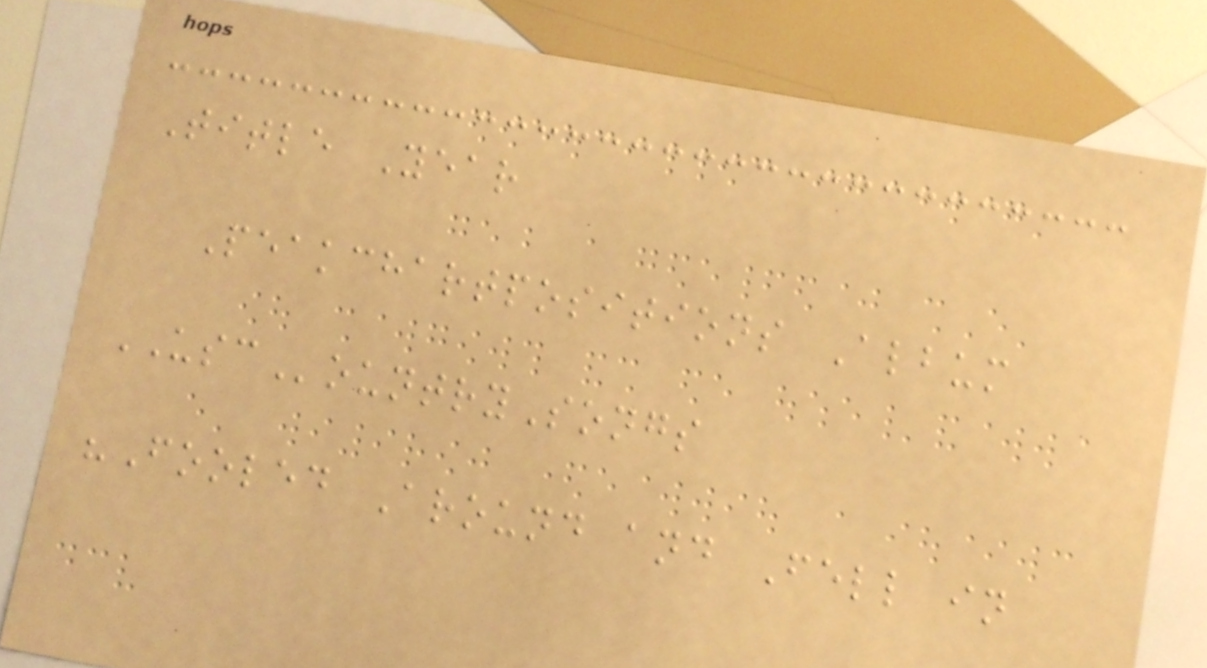Title Year
Peakchartpositions Album
USCountrySongs
"Fooled Around and Fell in
